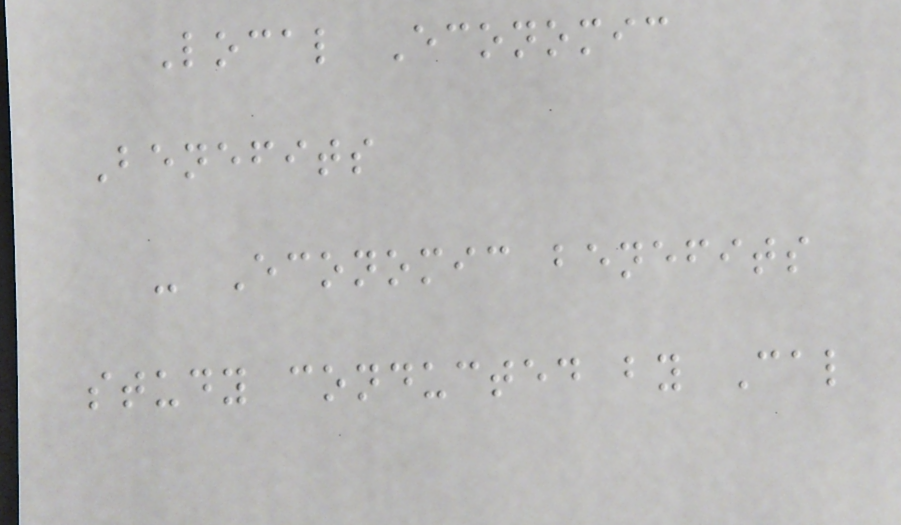Local Economic
Benefits
- Economic benefits
study conducted by Cal
